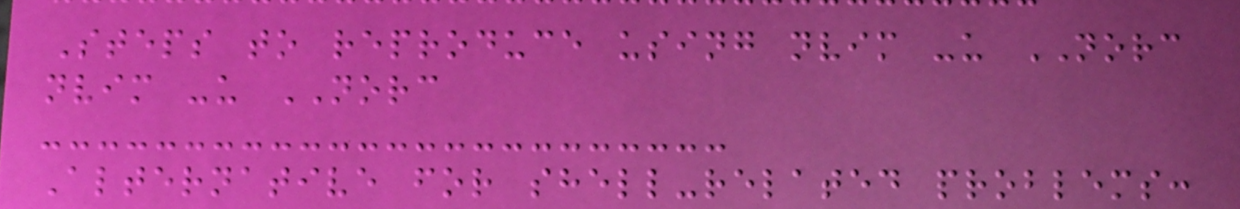Steps to reproduce using nvim -u NORC
nvim -u NORC
Alternative for shell-related problems:
